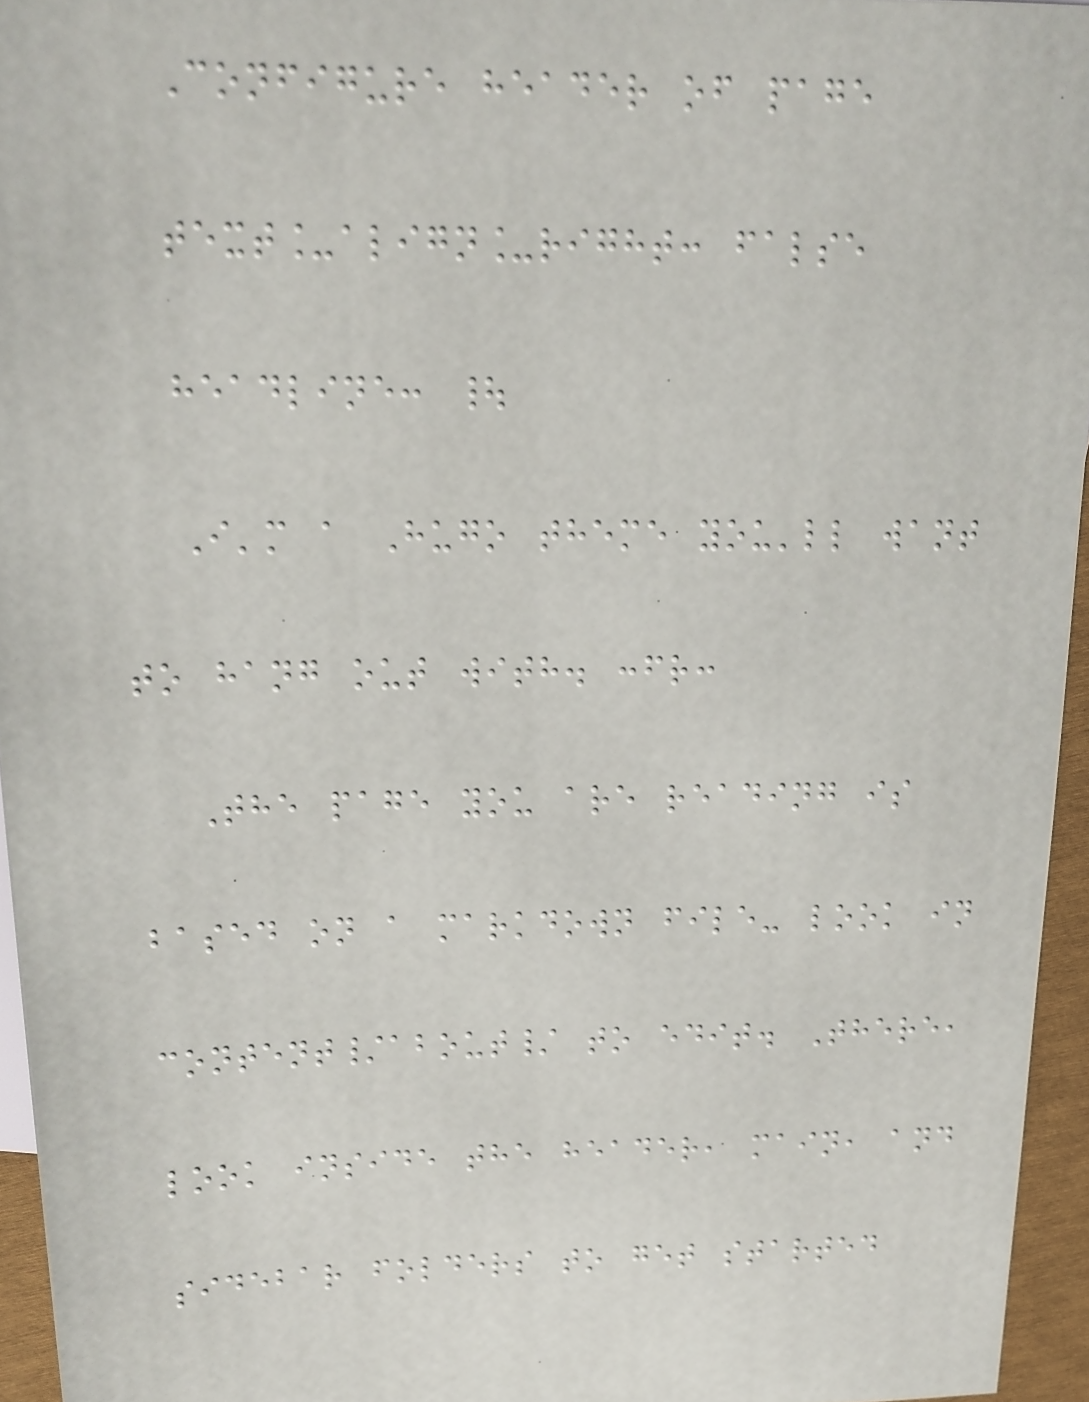Configure header of page
text_align_right: false
headline: |
I'm a Hugo theme you'll want
to hang out with. :fr:
The page you are reading is
based on a markdown file- look in
content/about/ to edit. There,
look inside the header, main, and
sidebar folders to get started
